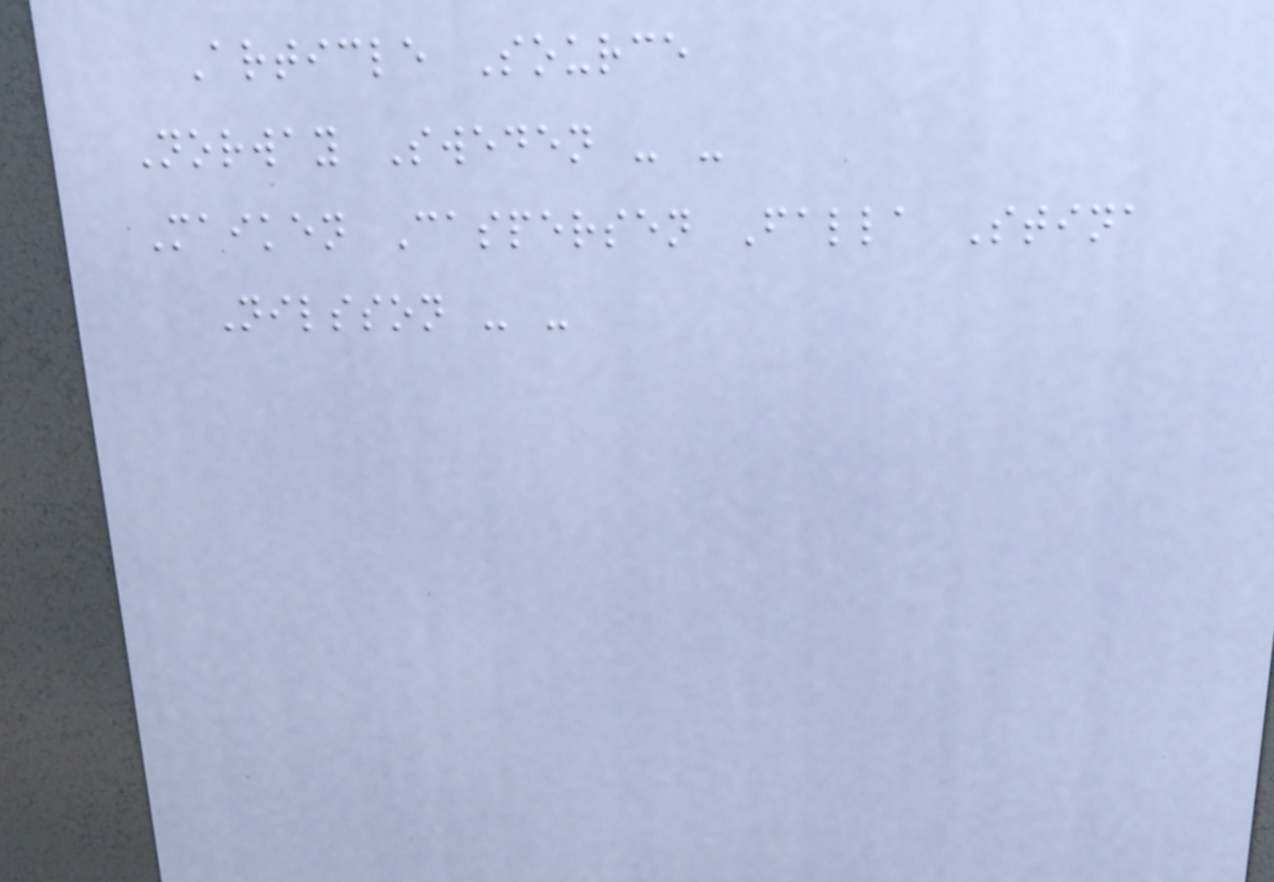Article Source
Norway Sweden - -
Maiken Caspersen Falla Stina
Nilsson - -
